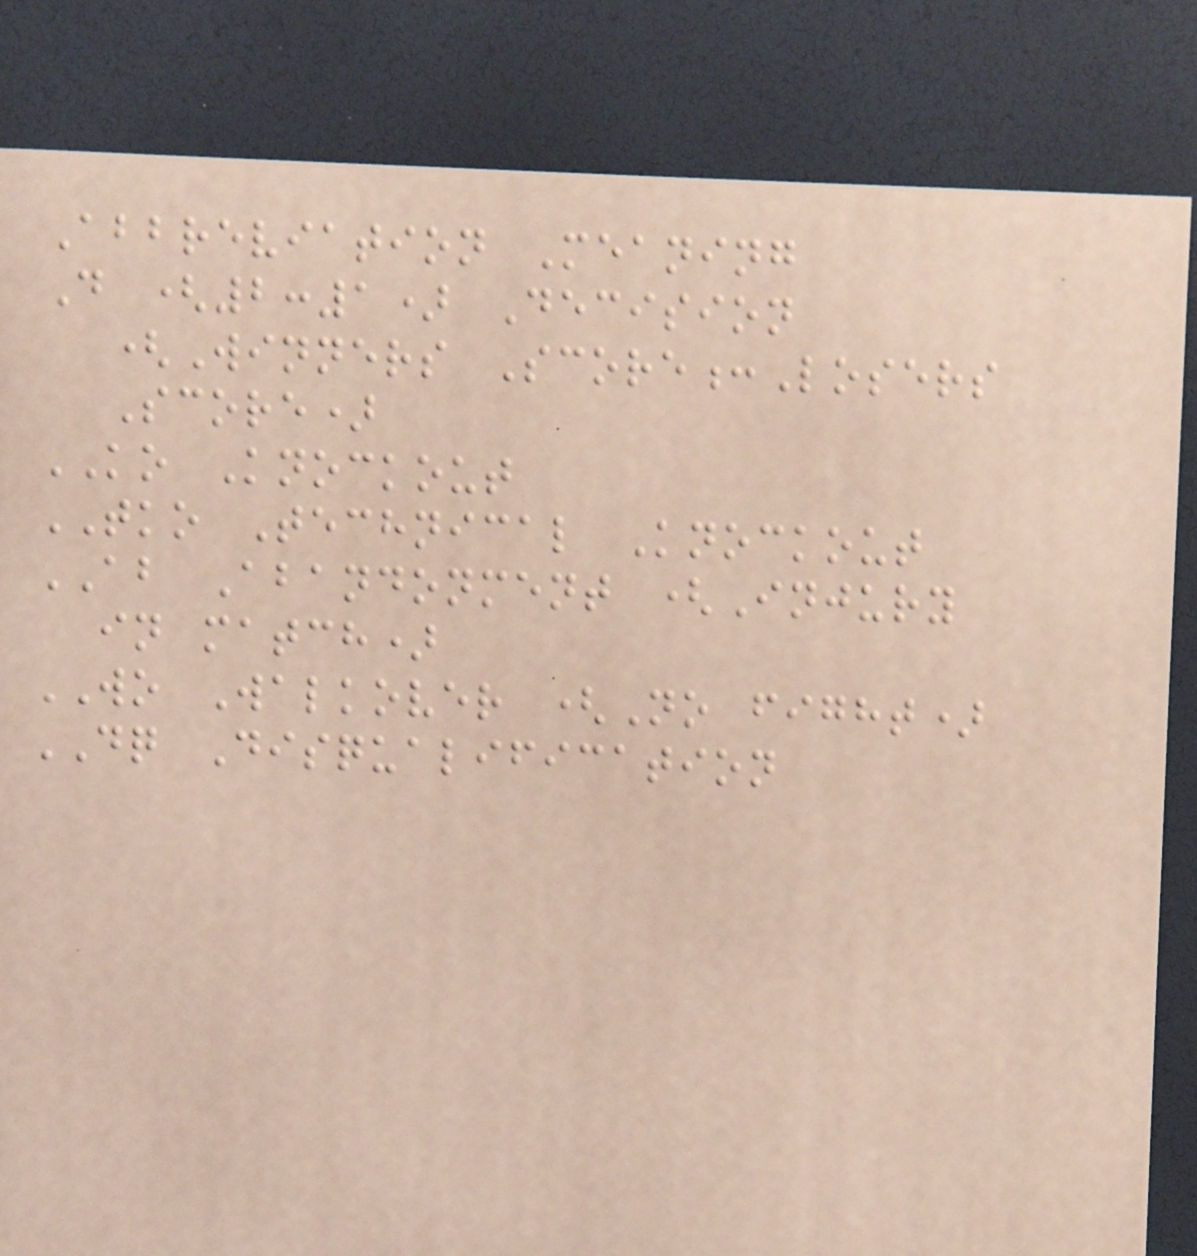Abbreviation Meaning
D (2:1) Decision
(Winners Score:Losers
Score)
KO Knockout
TKO Technical Knockout
AB Abandonment (Injury
in match)
WO Walkover (No fight)
DQ Disqualification
